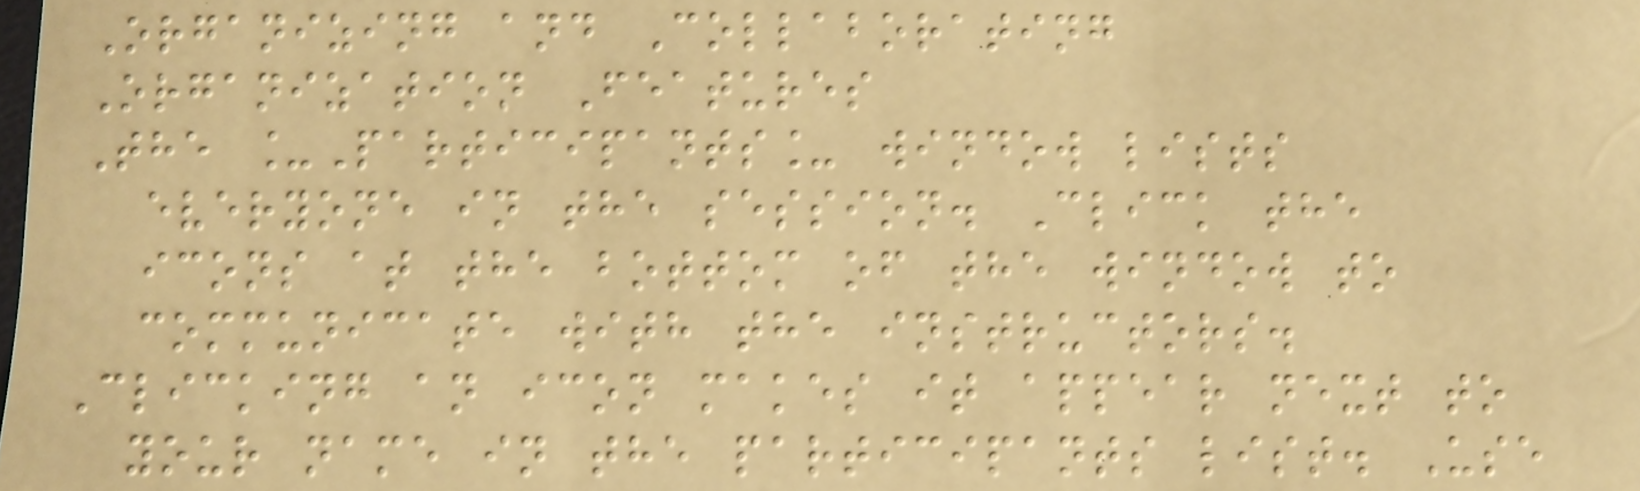Organizing and Collaborating
Organization Features
The _Participants_ window lists
everyone in the session. Click the
icons at the bottom of the window to
communicate with the instructors.
Clicking an icon makes it appear next to
your name in the participants list. Use
